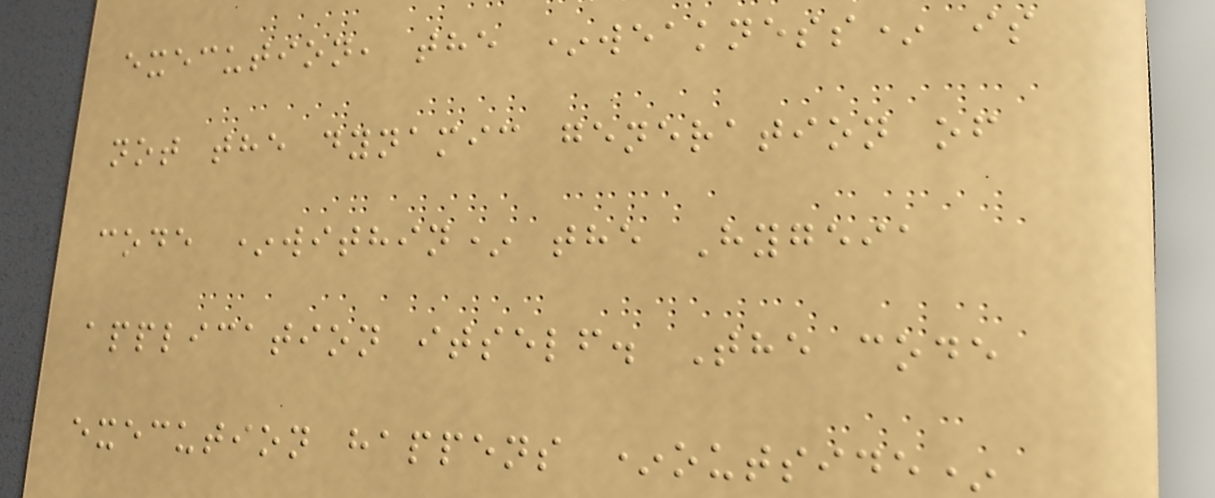execution, the *weakness* is
not the dynamic generation of
code *within* the Hygeia
application itself. The code
execution happens *outside*
